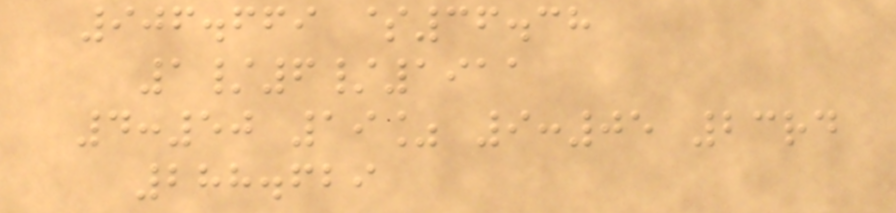906.669 $36.38
1/6/1911
4:50 19% 9:05 23rd
288.629
